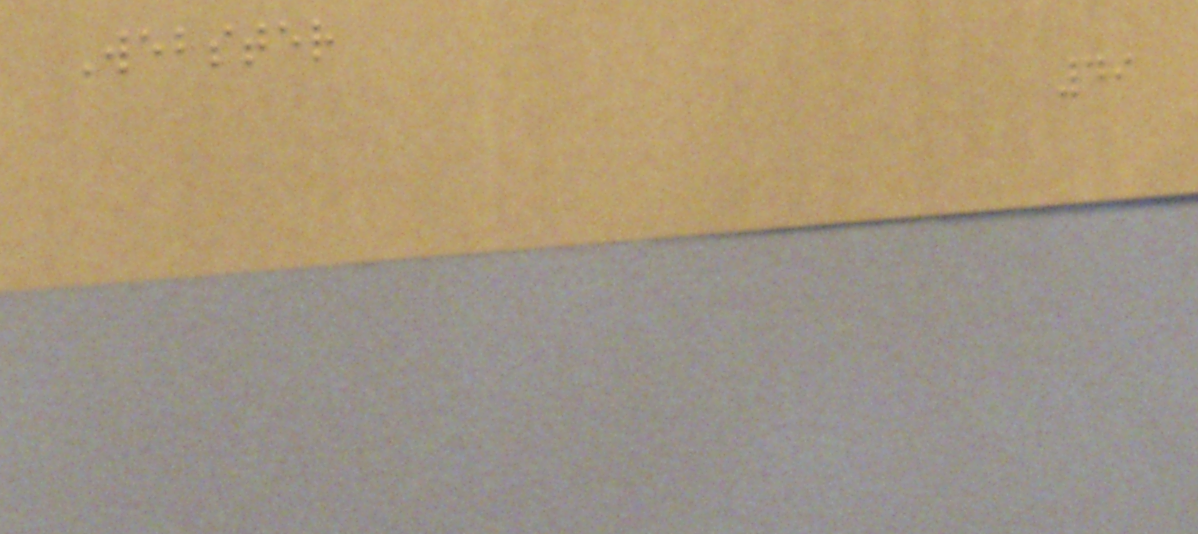Webster
49
